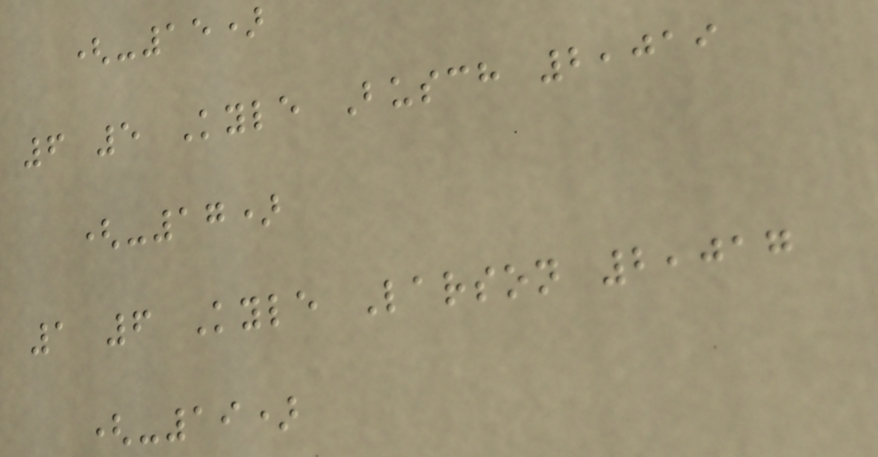(-15)
6 5 Kyle Busch 2,019
(-17)
1 6 Kyle Larson 2,017
(-19)
